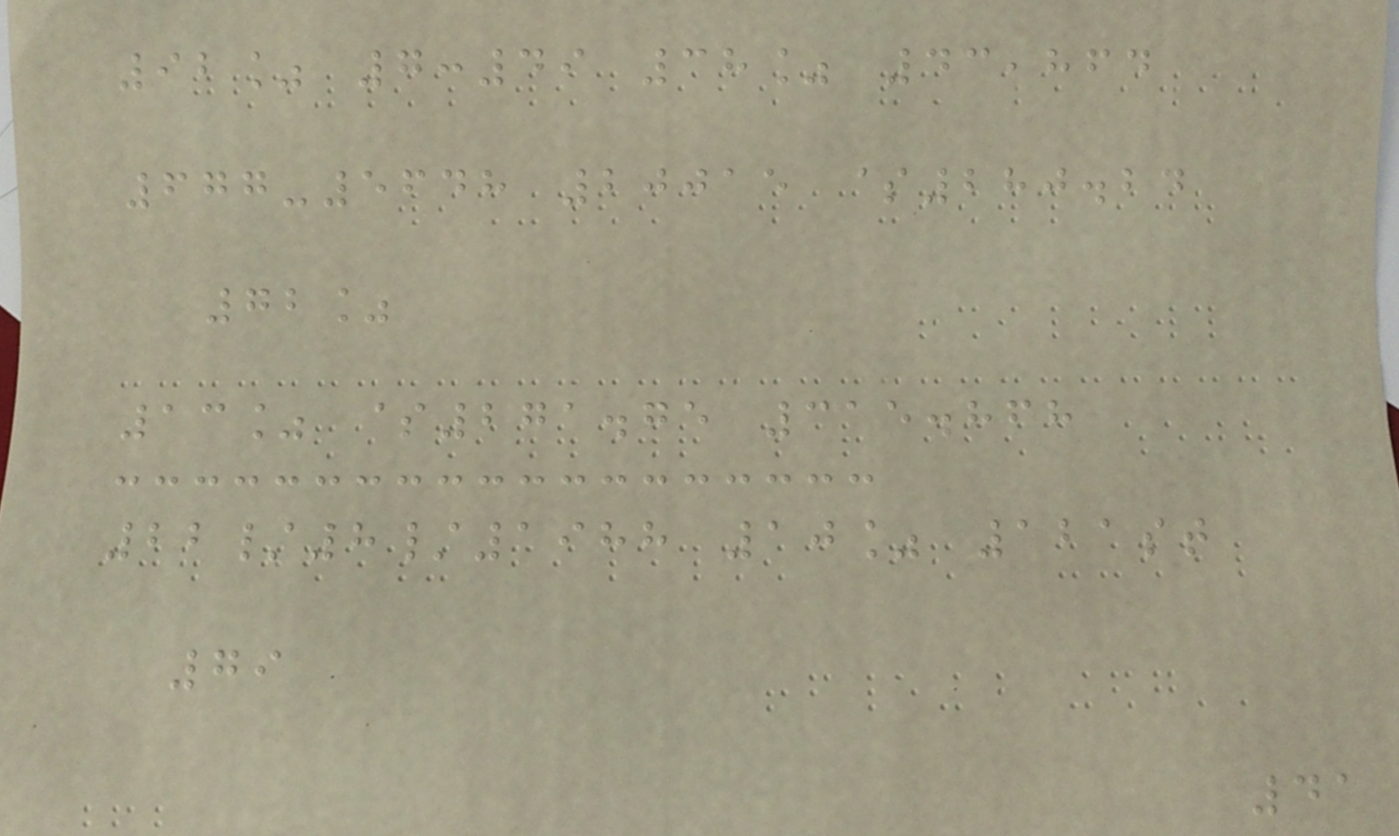92% 7:49 38% 43,864
677-5648 20015 $280.24
72%
13% $271.75 315.868
22/8/1988 10% 121st
79
41
